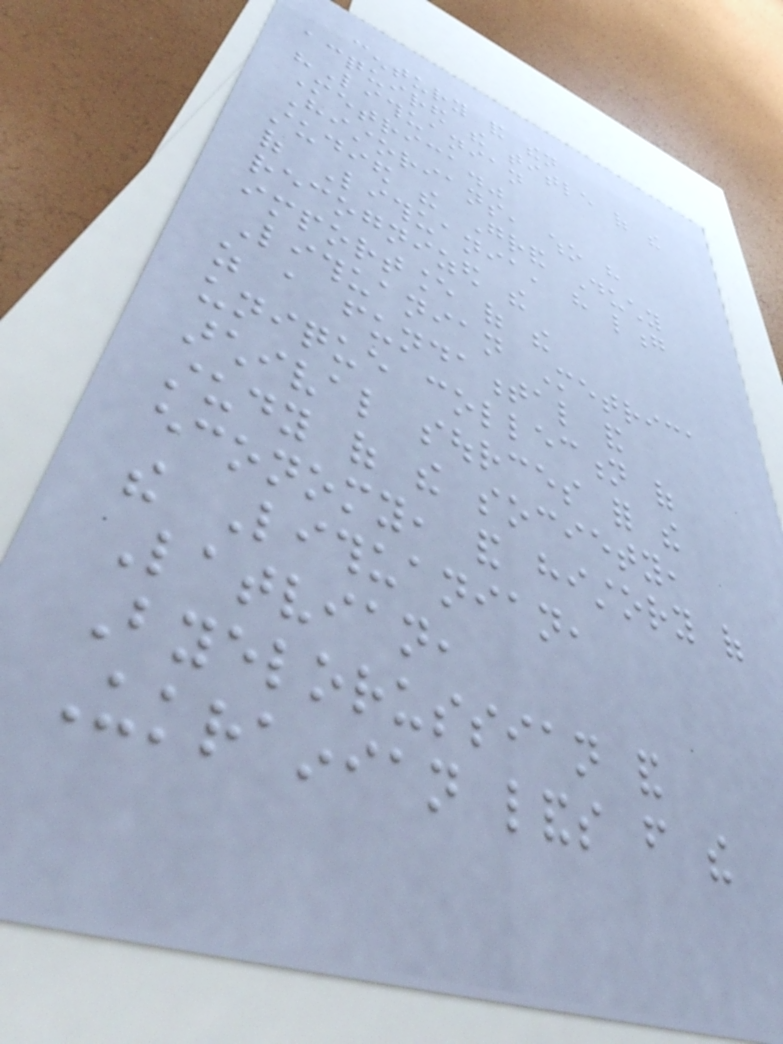century and then
acquired the title of the
"Lithuanian
Metrica."
Historians, who have
studied the Grand Duchy
of Lithuania, have long
recognized the
importance of the
Lithuanian Metrica
as a fundamental and
unique collection of
archival sources for the
study of the society,
economy, and history of
the Lithuanian,
Latvian,
Byelorussian and
Ukrainian lands from the
